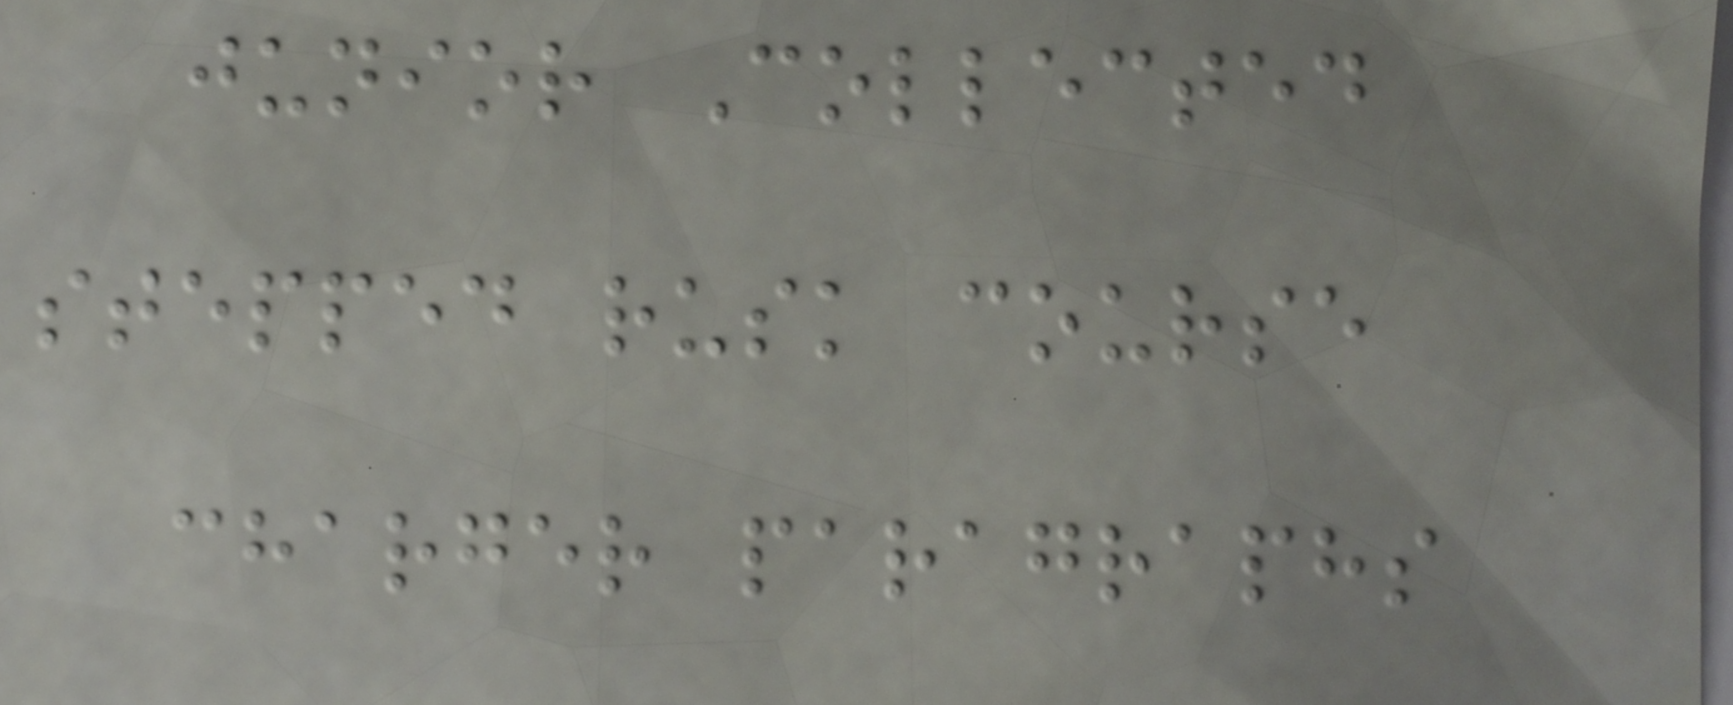junior Collected
stepped rusk course
charger paragraphs
